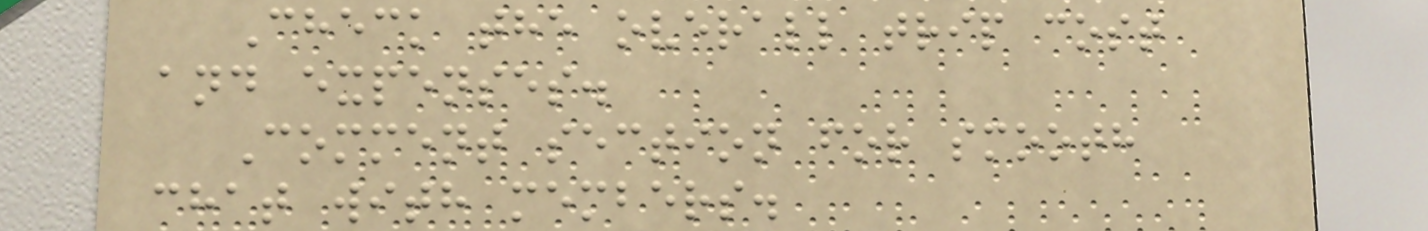Check the overall trip cost
and expenses.
Comment section for smooth
chat with members.
